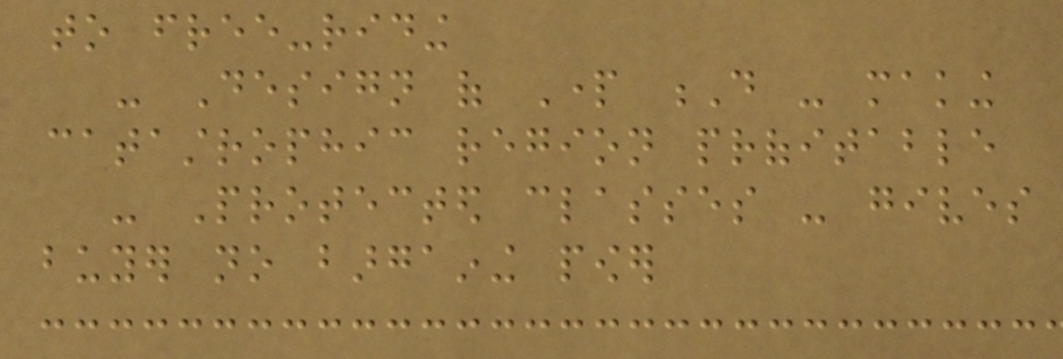to free-riding
- Design of Part D - making
catastrophic region profitable
- Protected classes - gives
buyer no bargaining power
